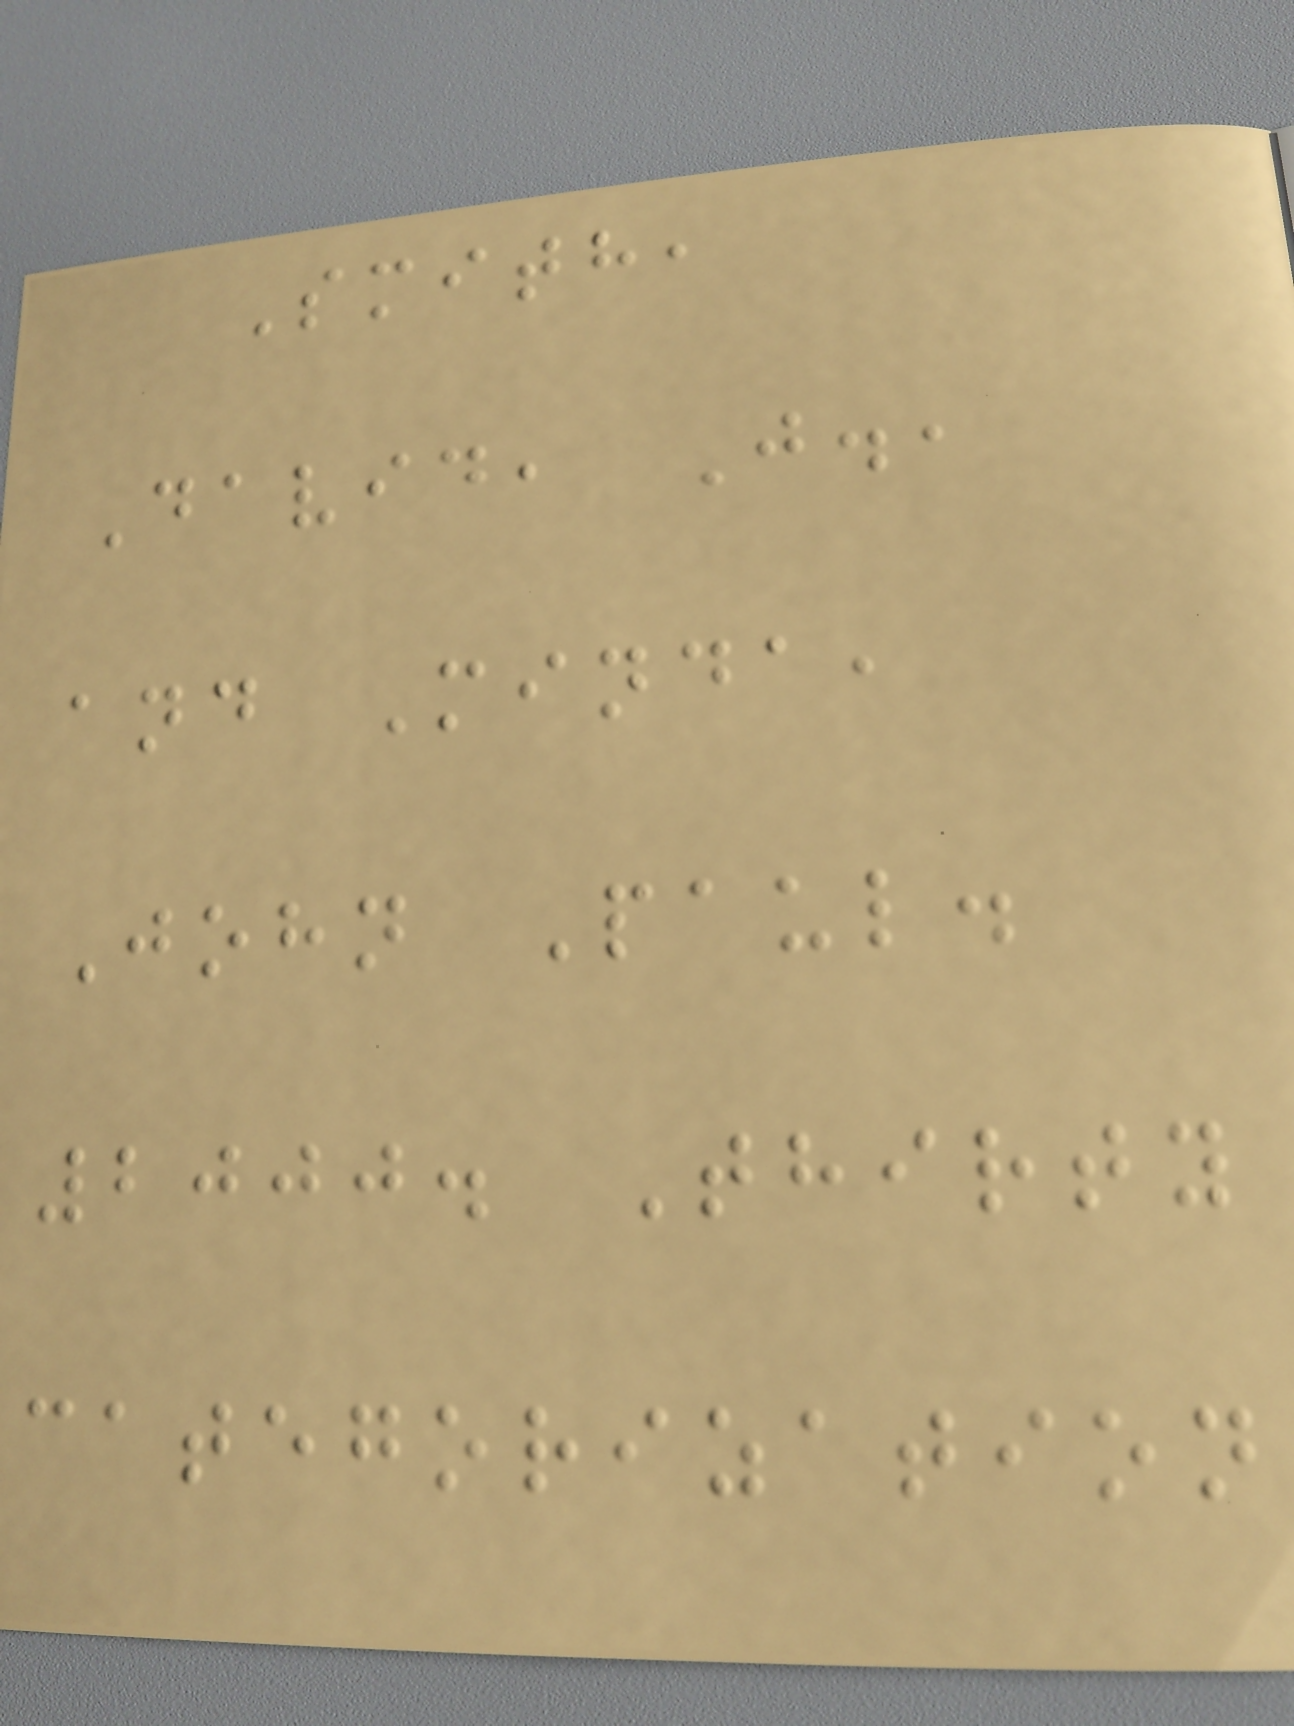Smith,
David, J.,
and Minda,
John Paul.
2000. Thirty
categorization
